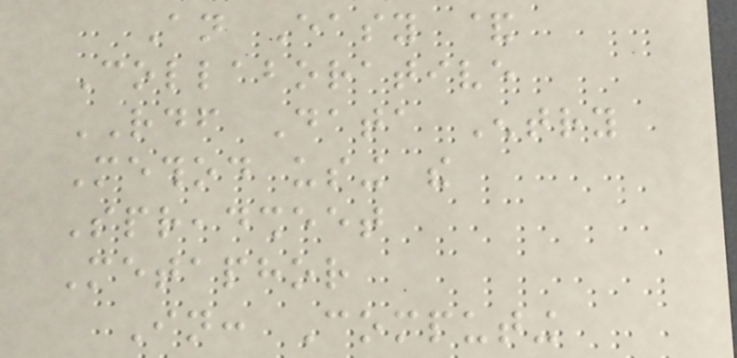An Easy &
Collaborative
RDF Data Entry
Method using the
Spreadsheet
Metaphor
In: Computing
